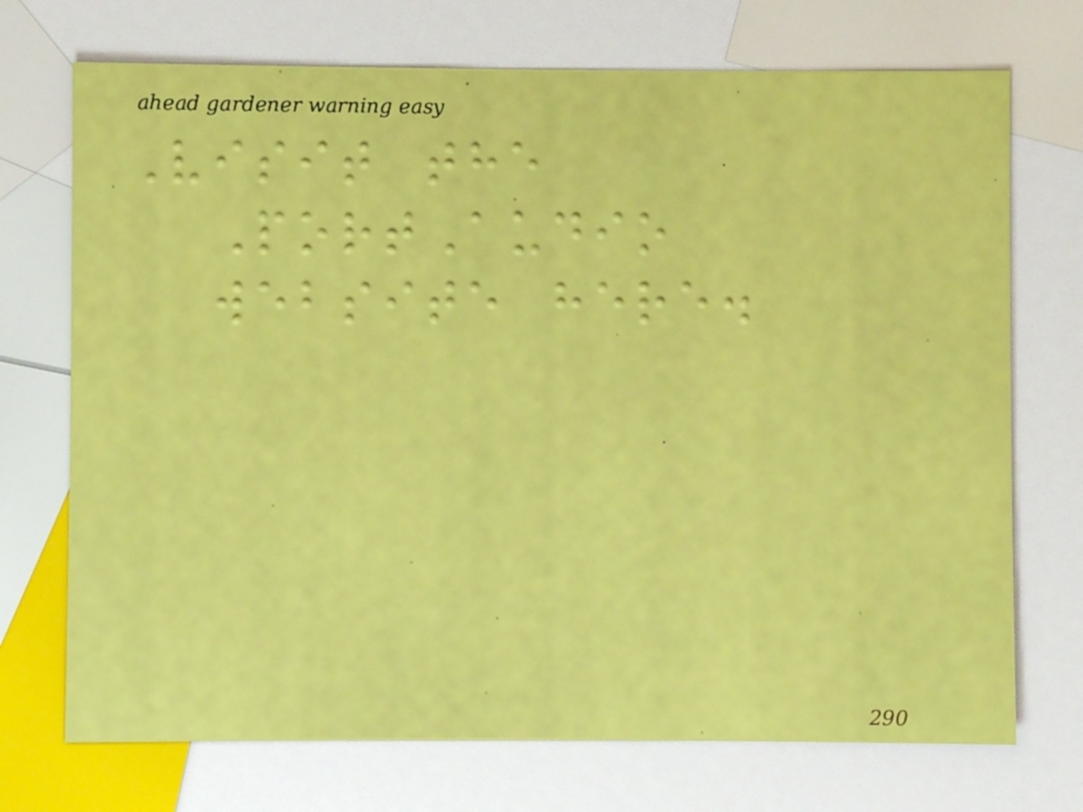Visit the
PortAudio
website here.
